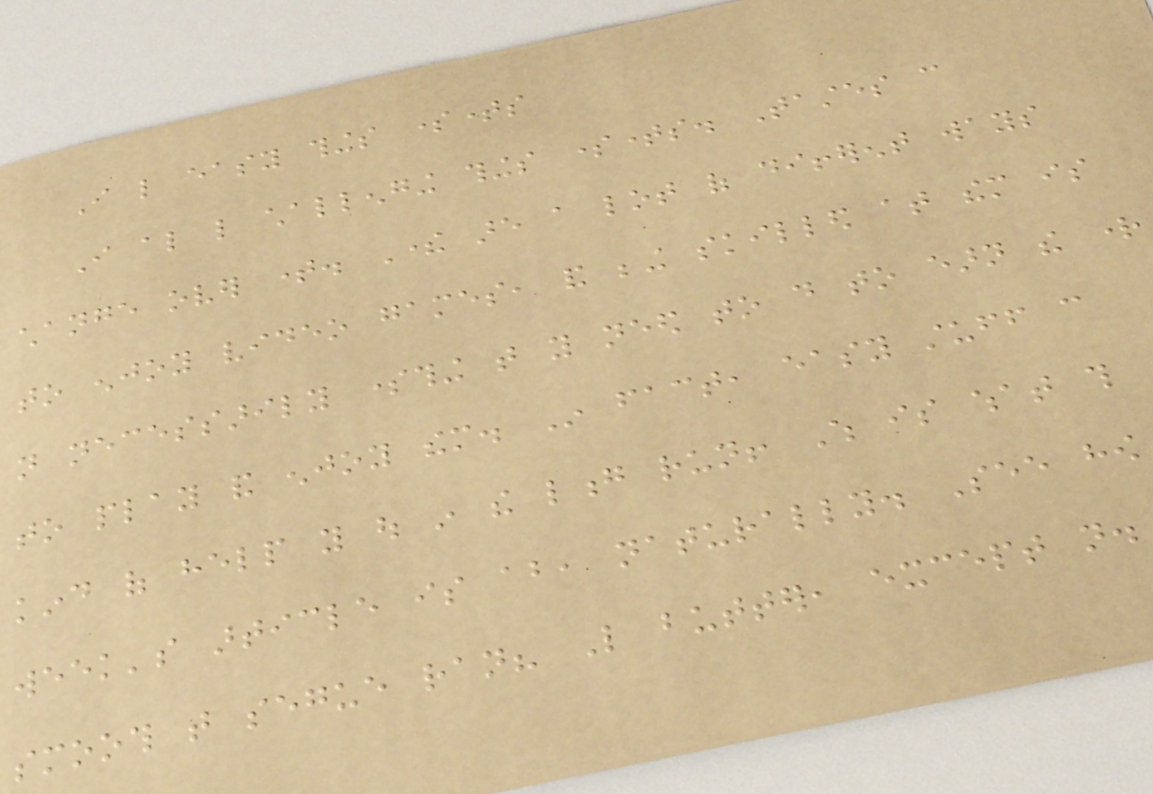I like easy things sometimes
I also like challenging things sometimes. Tastes can
change over time. There are a lot of different ways
to enjoy video games, and being skilled at them is
not necessarily something that you need to do to earn the right
to play and enjoy them. In fact, easy stuff can
kind of help you out in the long run! Which is what this
week's article is about, naturally. See how
smooth that segue ran? Like butter, except not.
